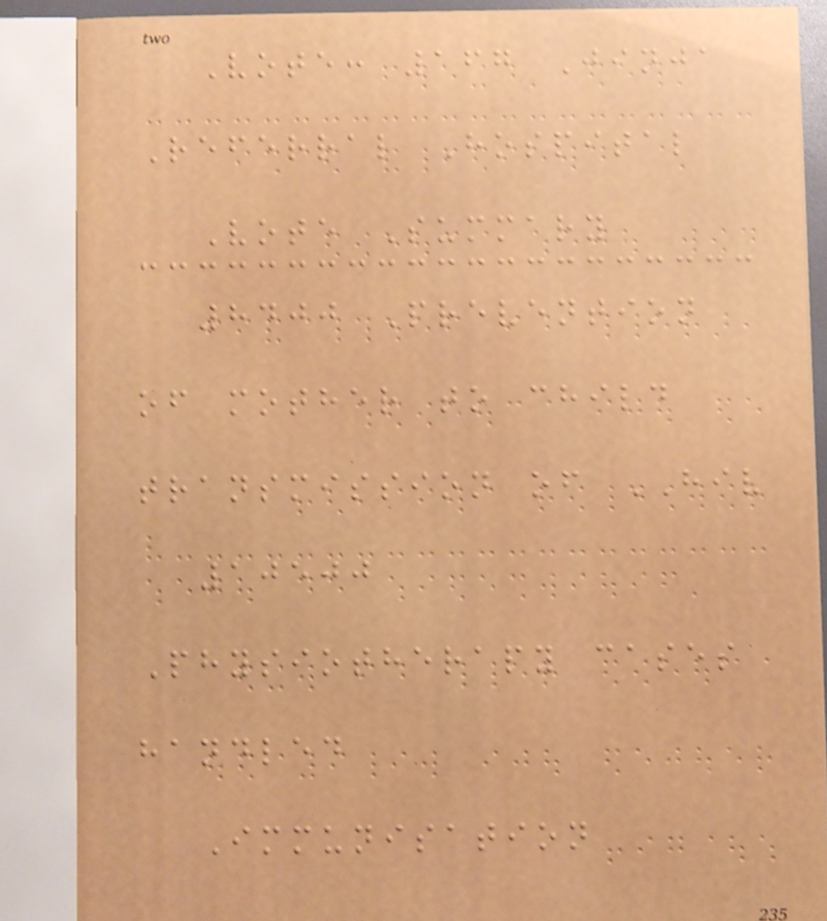Vote: 167 Jinja
Referral Hospital
Vote Summary
8400 Prevention
of mother to child
transmission of HIV
10500
Physiotherapy cases
handled
Immunisation
